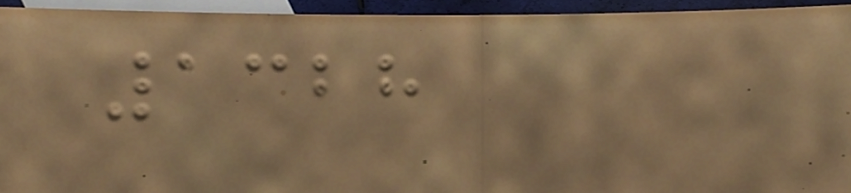1328
